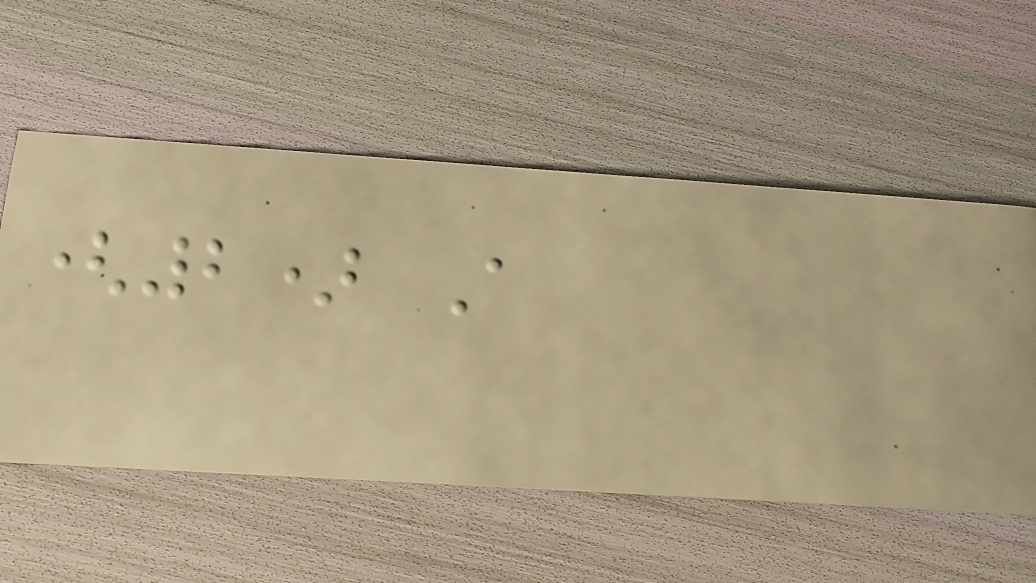(2) A
